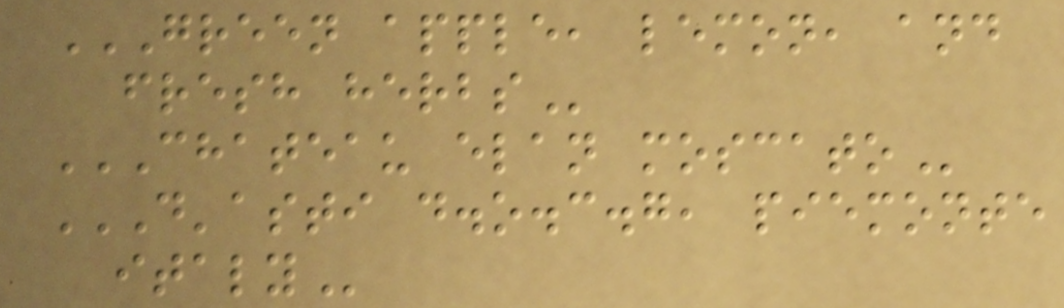GREEN APPLE, LEMON, AND
FRESH HERBS
CHATEAU ELAN MOSCATO
D'ASTI D.O.C.G, PIEMONTE
ITALY
